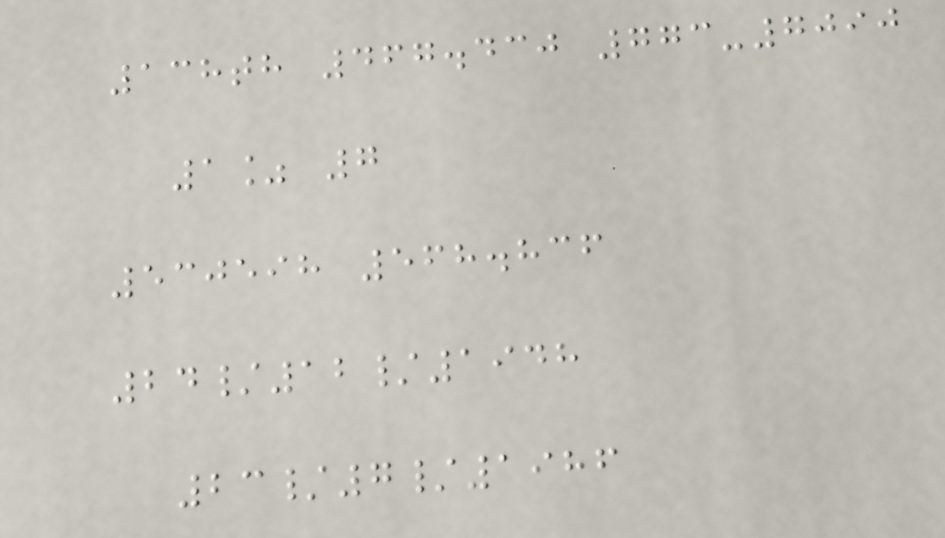138th 467.430 773-7090
1% 7
530598 568.836
24/12/1948
23/7/1986
